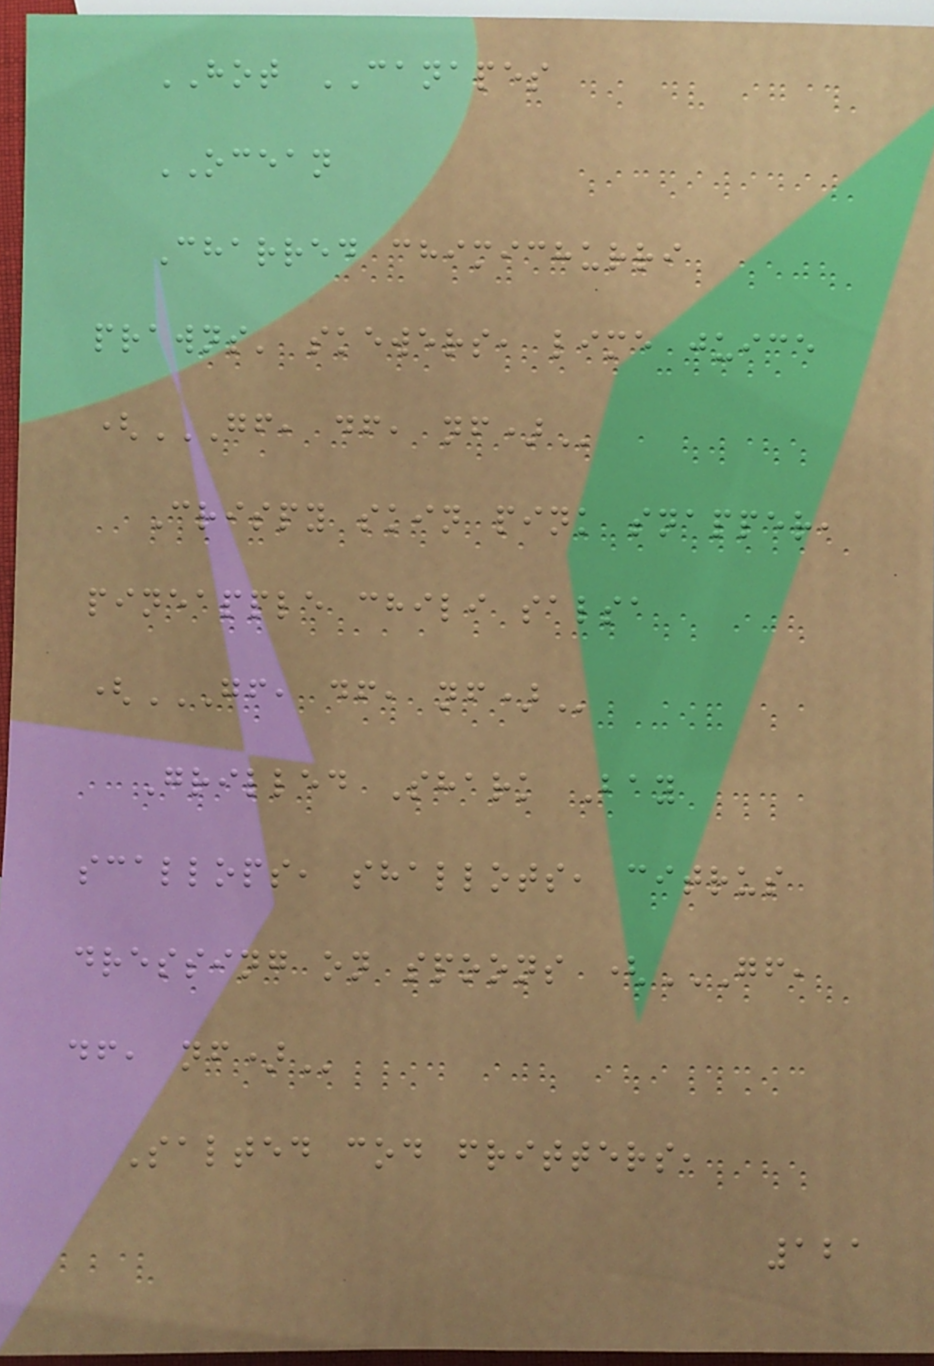HOT CANAPES
OCEAN
Charred chimichurri
prawns' skewers, lime juice
(GF, DF, NF)
Crispy skin pink snapper,
pineapple chili salsa
(GF, DF, NF)
Grilled Shark Bay
scallops, shallots, citrus
dressing on spoons (GF,
DF, NF)
Salted cod fritters,
121
